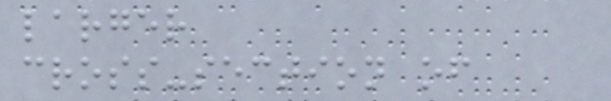larger
cross-section of
